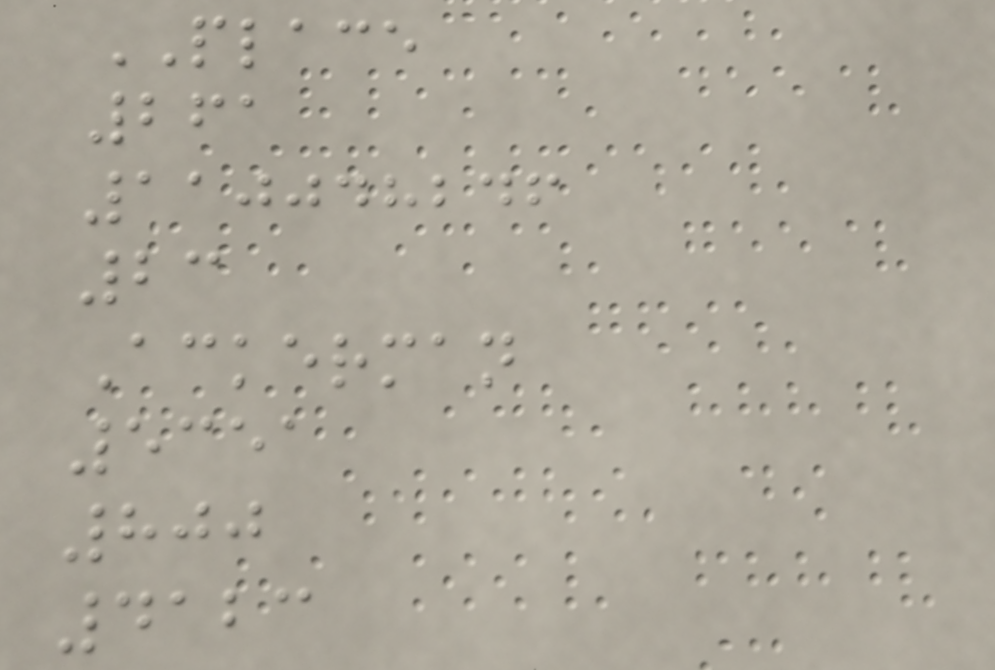PLACE
261
110048246
23
Ackerman
5351
800
4123
